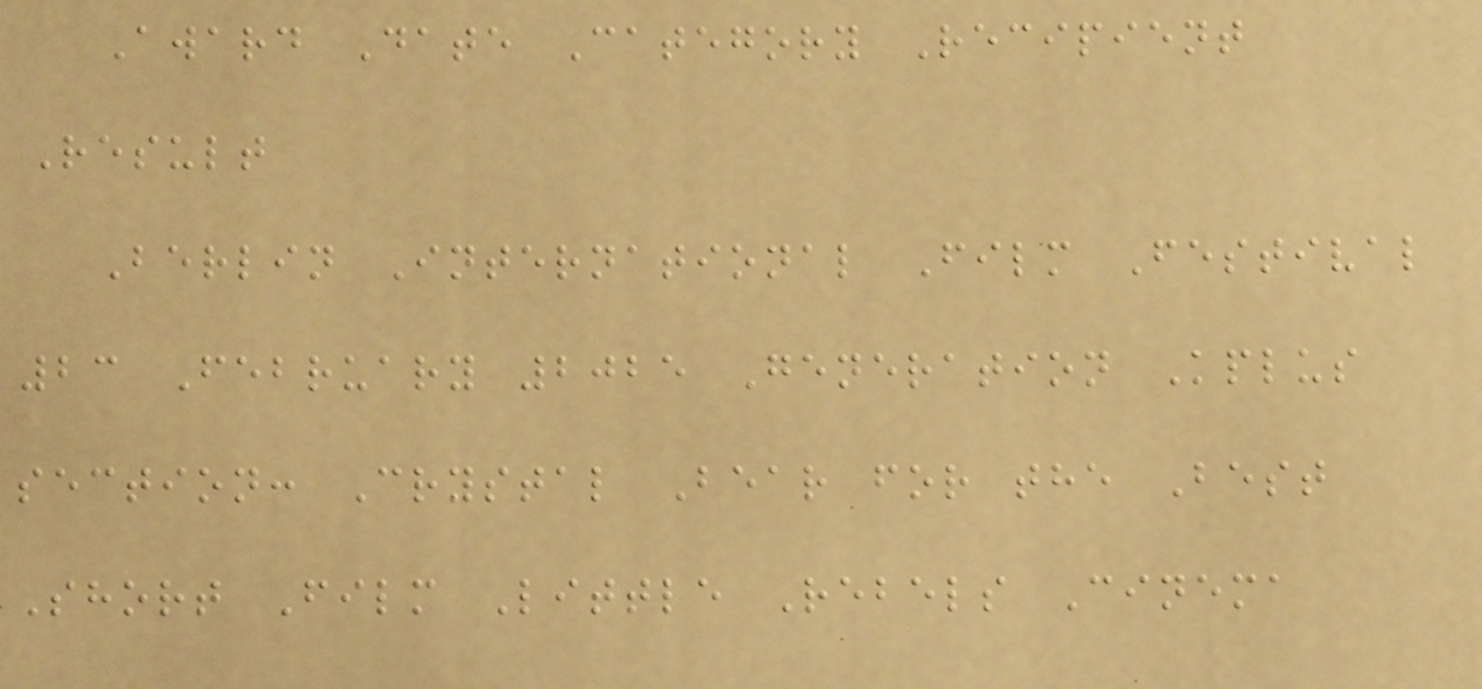Award Date Category Recipient
Result
Berlin International Film Festival
23 February 2025 Generation Kplus
section: Crystal Bear for the Best
Short Film Little Rebels Cinema
